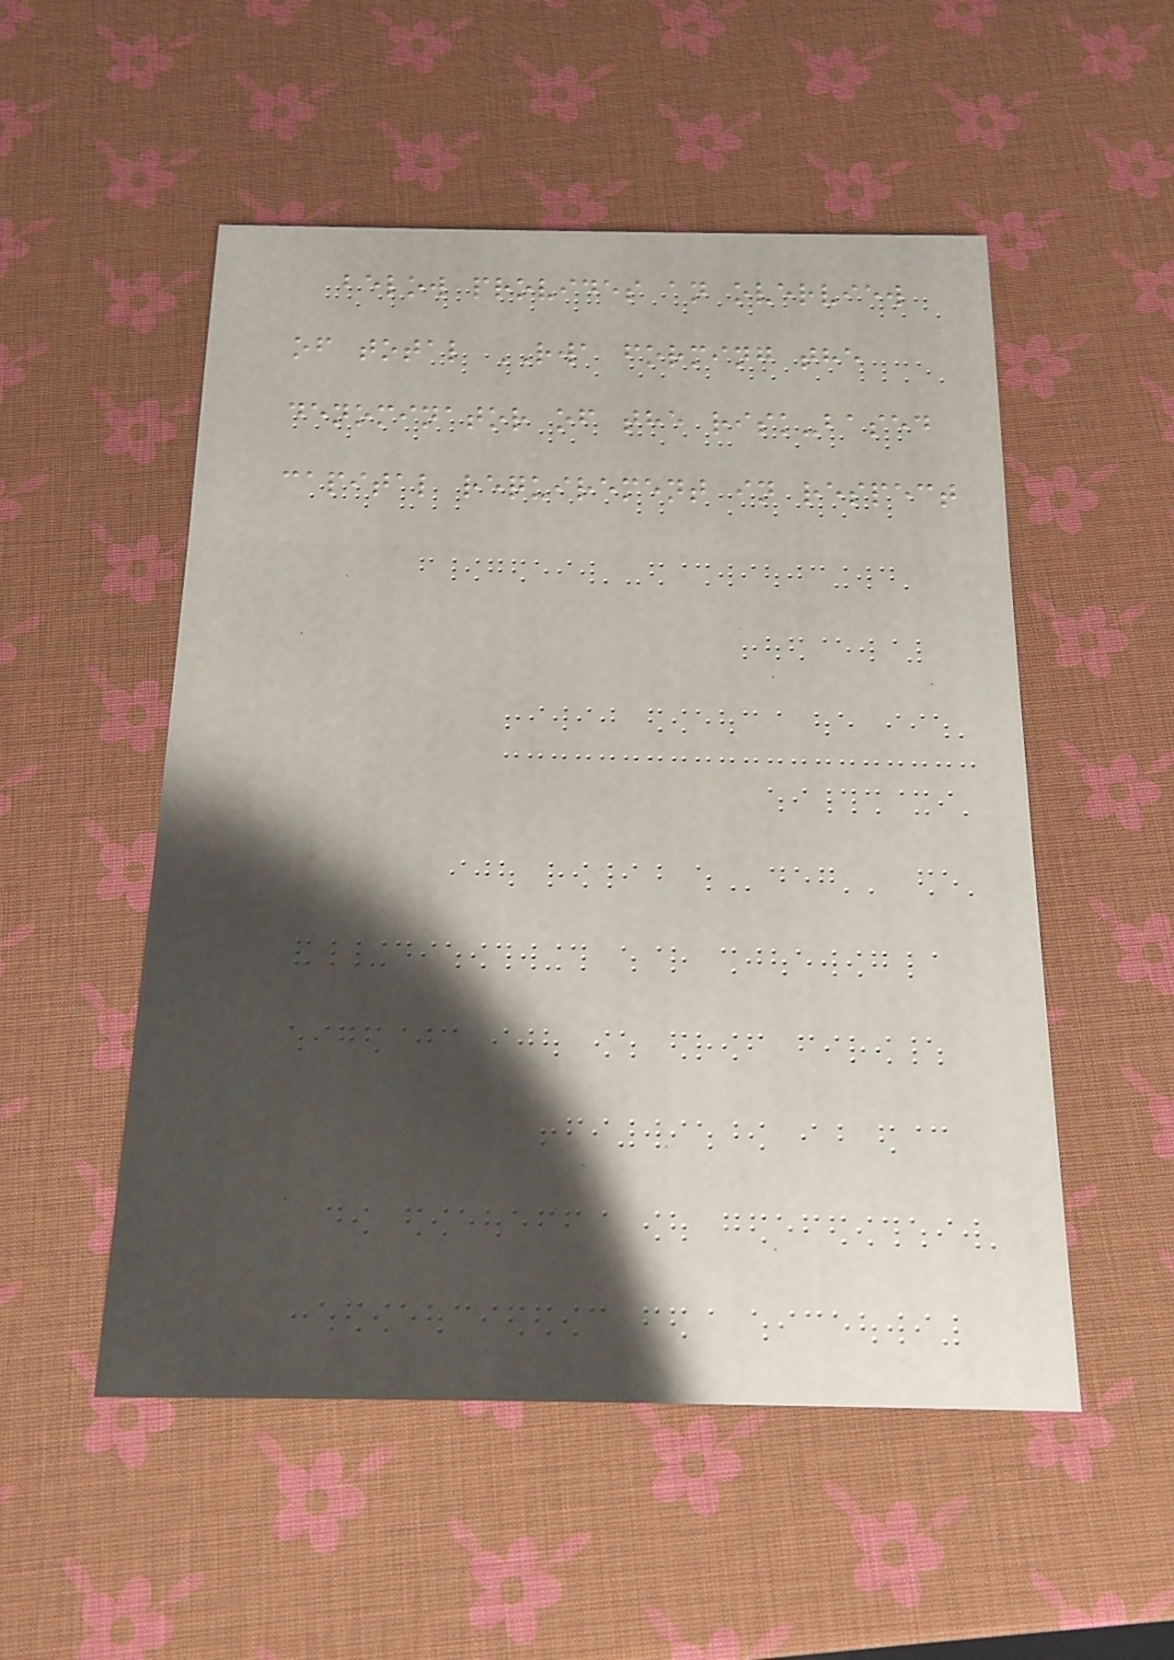below provides an overview
of total RWA forming the
denominator of the risk-based
capital requirement in respect
